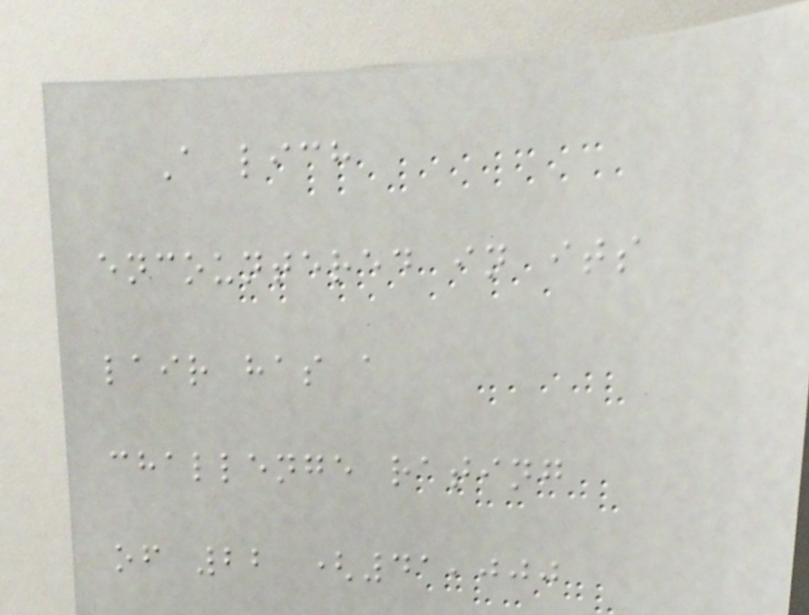A lich
encountered in its
lair has a
challenge rating
of 22 (41,000
